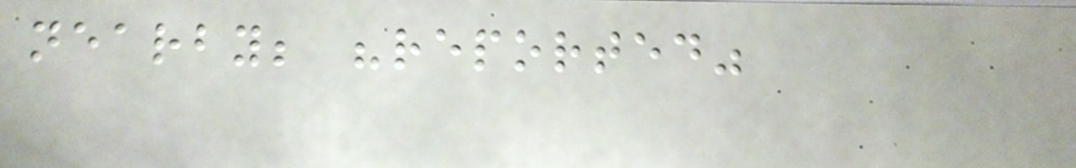nearby; "reported"
